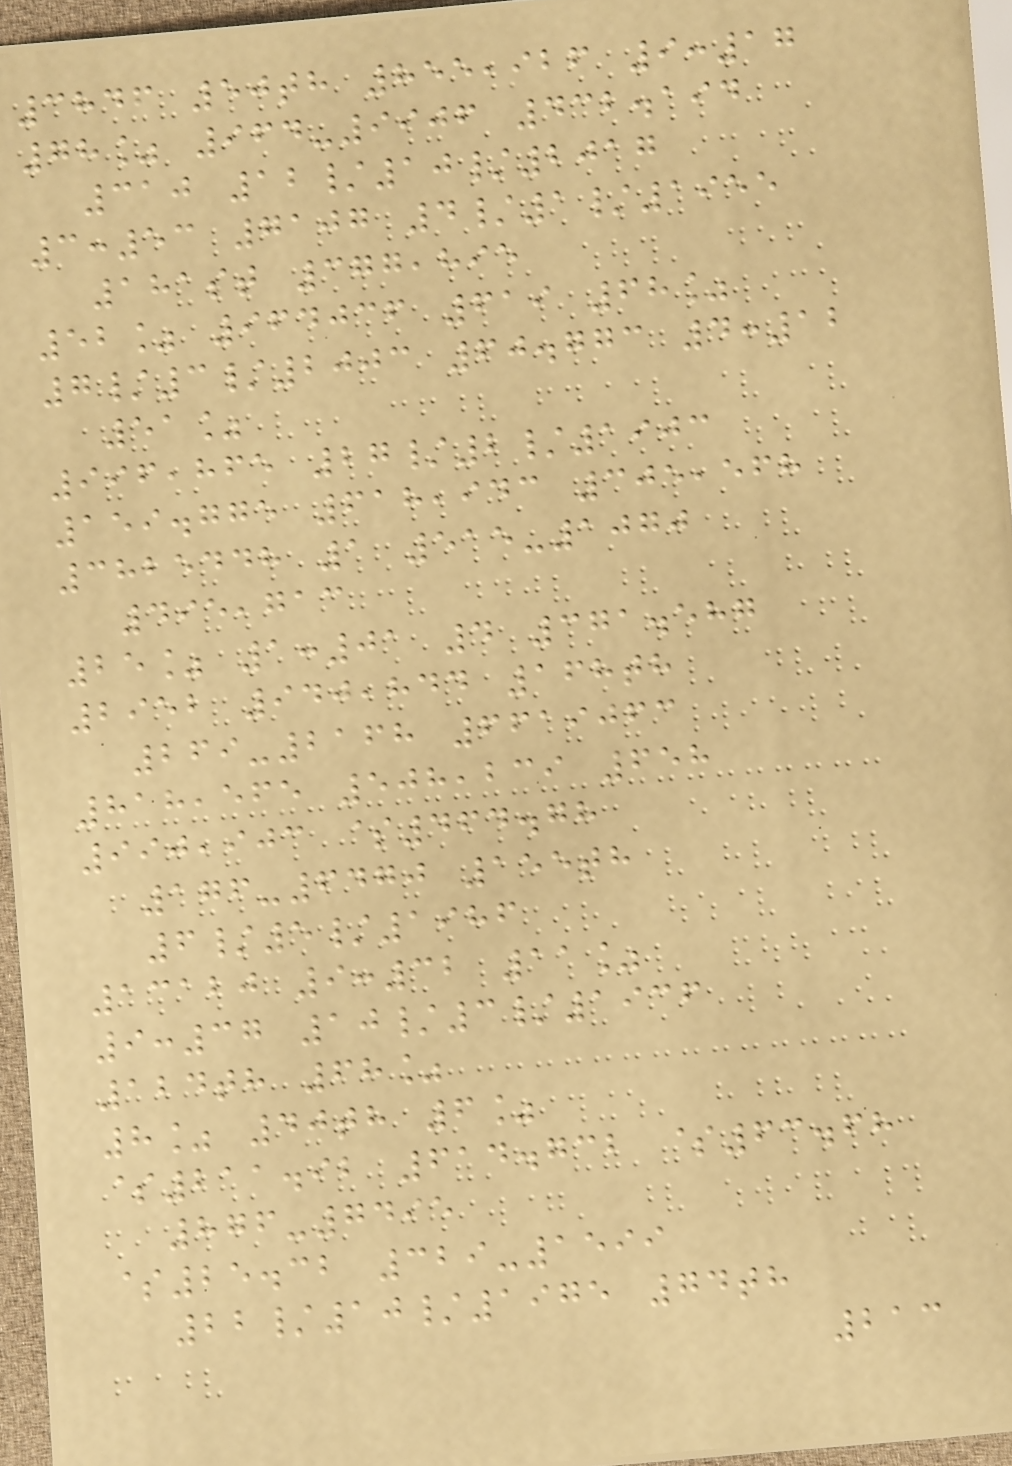3846 50th 855,926 9:17
78% 964-9906 432.194
310 12/10/2017
3:53 7107 4/1/1955
181st 377,895
52% 964036 619 68%
7/3/2003 60.773 4:12
51%
996,865 27/2/1903
159.775 618,943 305,568
3825448 1 515-1070
495,713
25% 1:01 4 371.587
2952 940,844 168th
269-2168 6619063
818,565 508,239 658
990,903 $464.78
176-6470 155th
6/5/1986
13120 9:32 11%
9:37 10/3/1936
124th 68%
8% 40th 6%
$211.92 614.732 $63.68
876-7495
$25.32 329-1599
22/10/1975 74th
213
